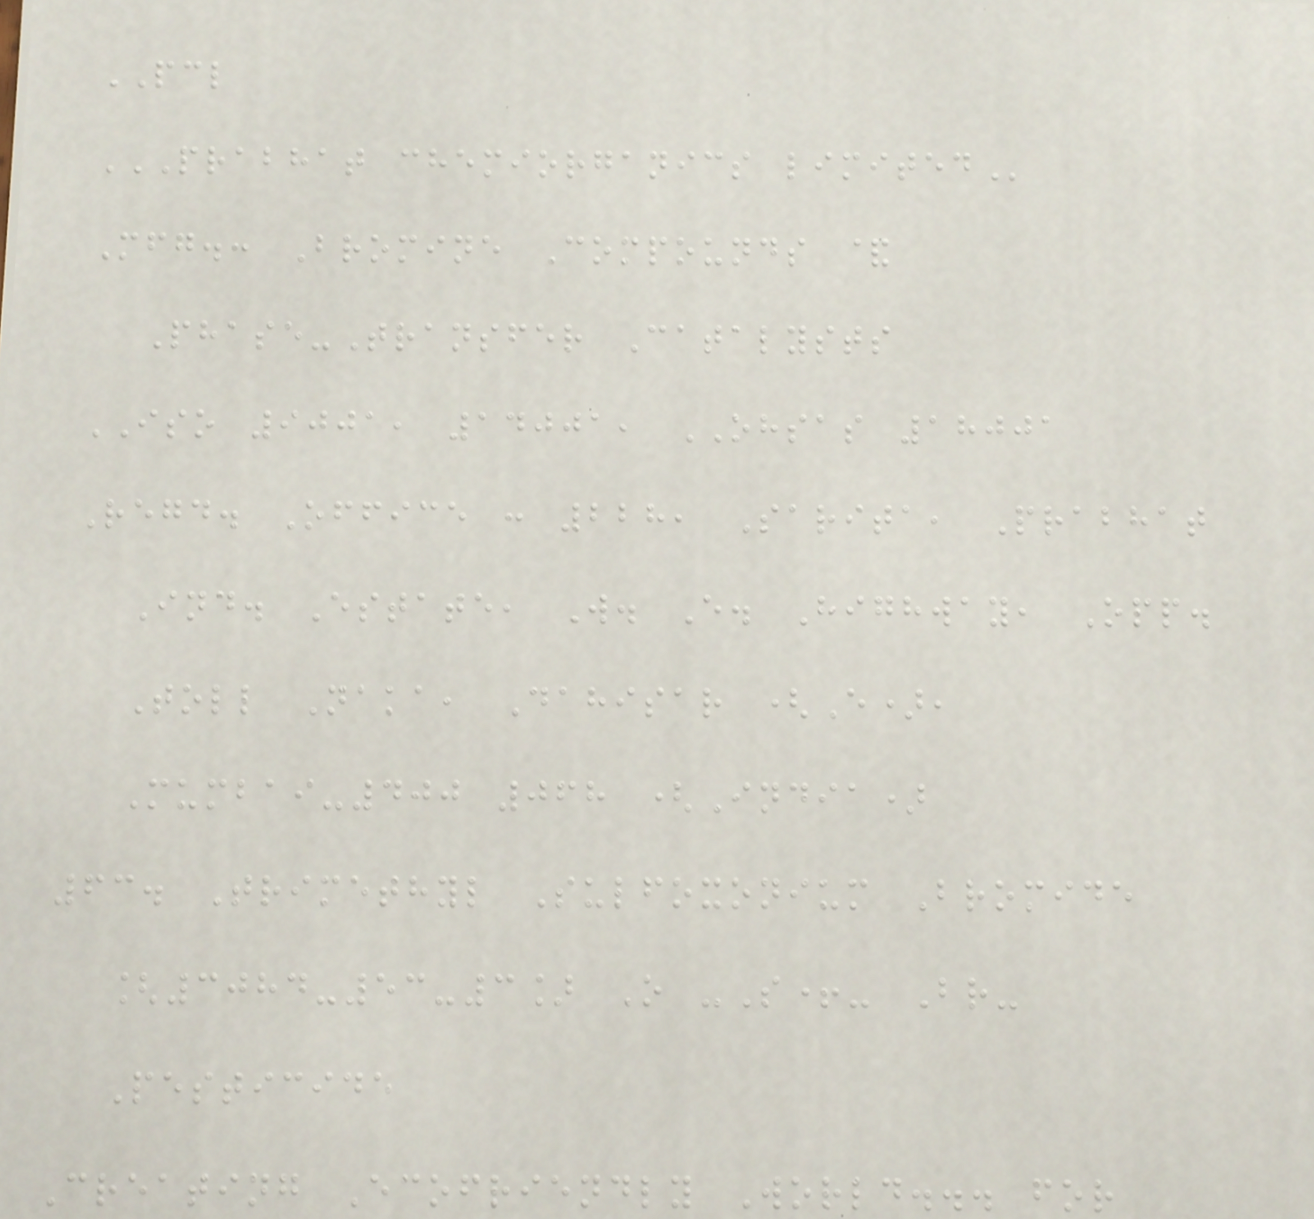PCL
PRABHAT CHEMIORGANICS LIMITED
Mfg.: Bromine Compounds &
Phase-Transfer Catalysts
ISO 9001, 14001, OHSAS 18001
Regd. Office : 228, Sarita, Prabhat
Ind. Estate, W. E. Highway, Opp.
Toll Naka, Dahisar (E),
Mumbai-400 068 (India)
63. Trimethyl Sulfoxonium Bromide
[3084-53-3] O -S+- Br-
Pesticide
Creating Ecofriendly World... for
